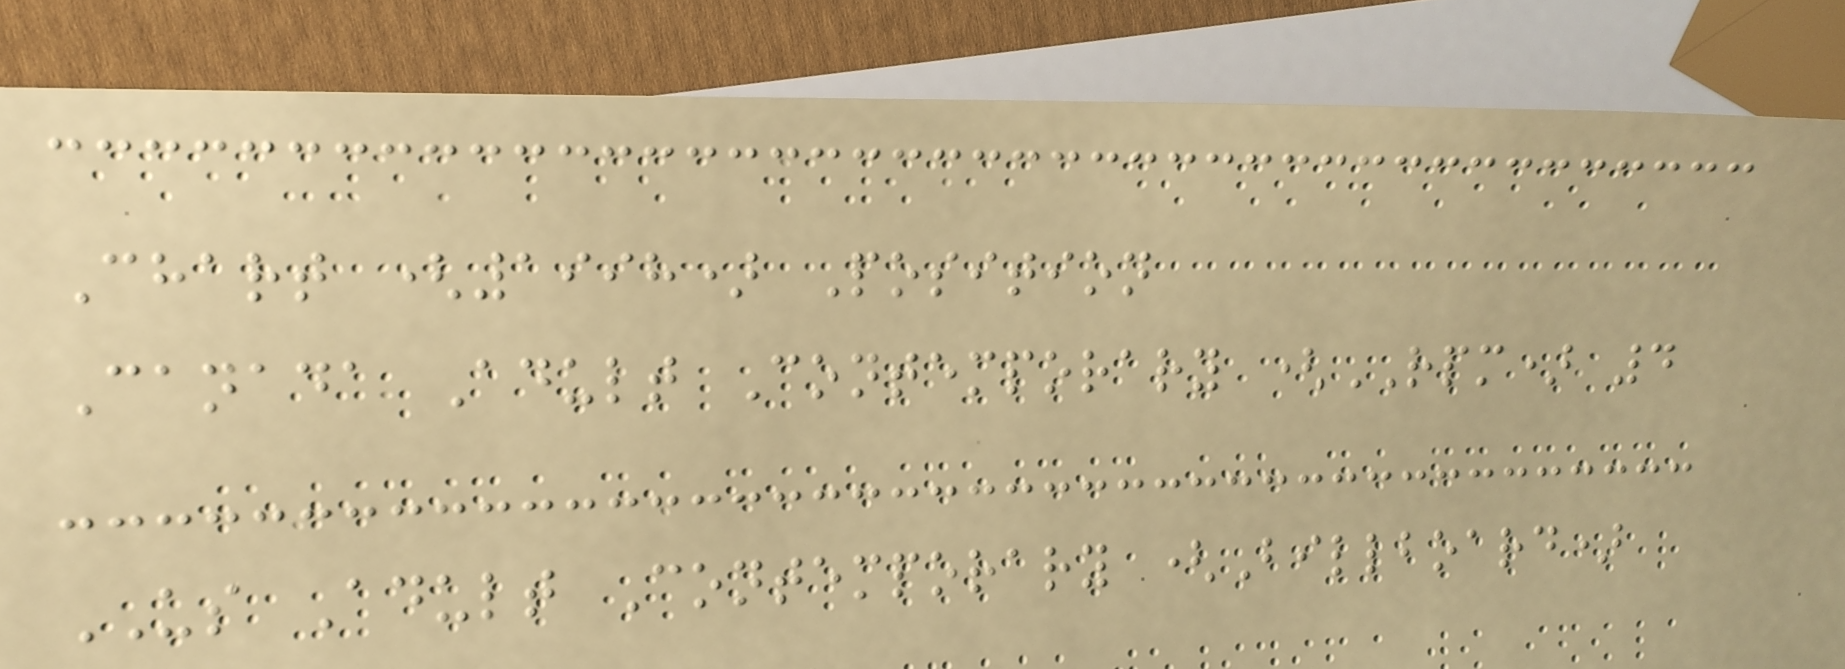Chart (1998) Position
Canada Adult Contemporary (RPM) 4
US Adult Contemporary (Billboard)
